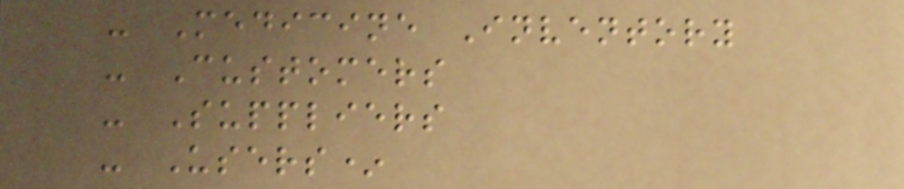- Medicine Inventory
- Customers
- Suppliers
- Users*
